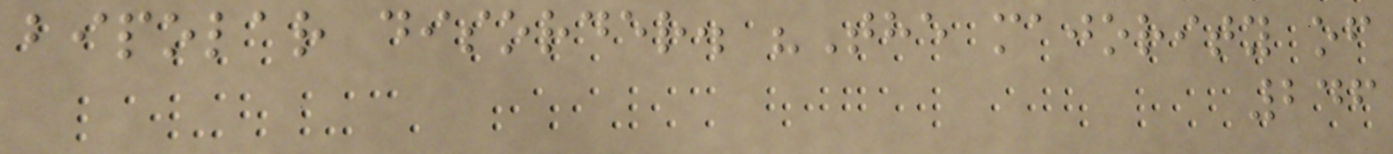bipolar disorder. "The majority of
246
